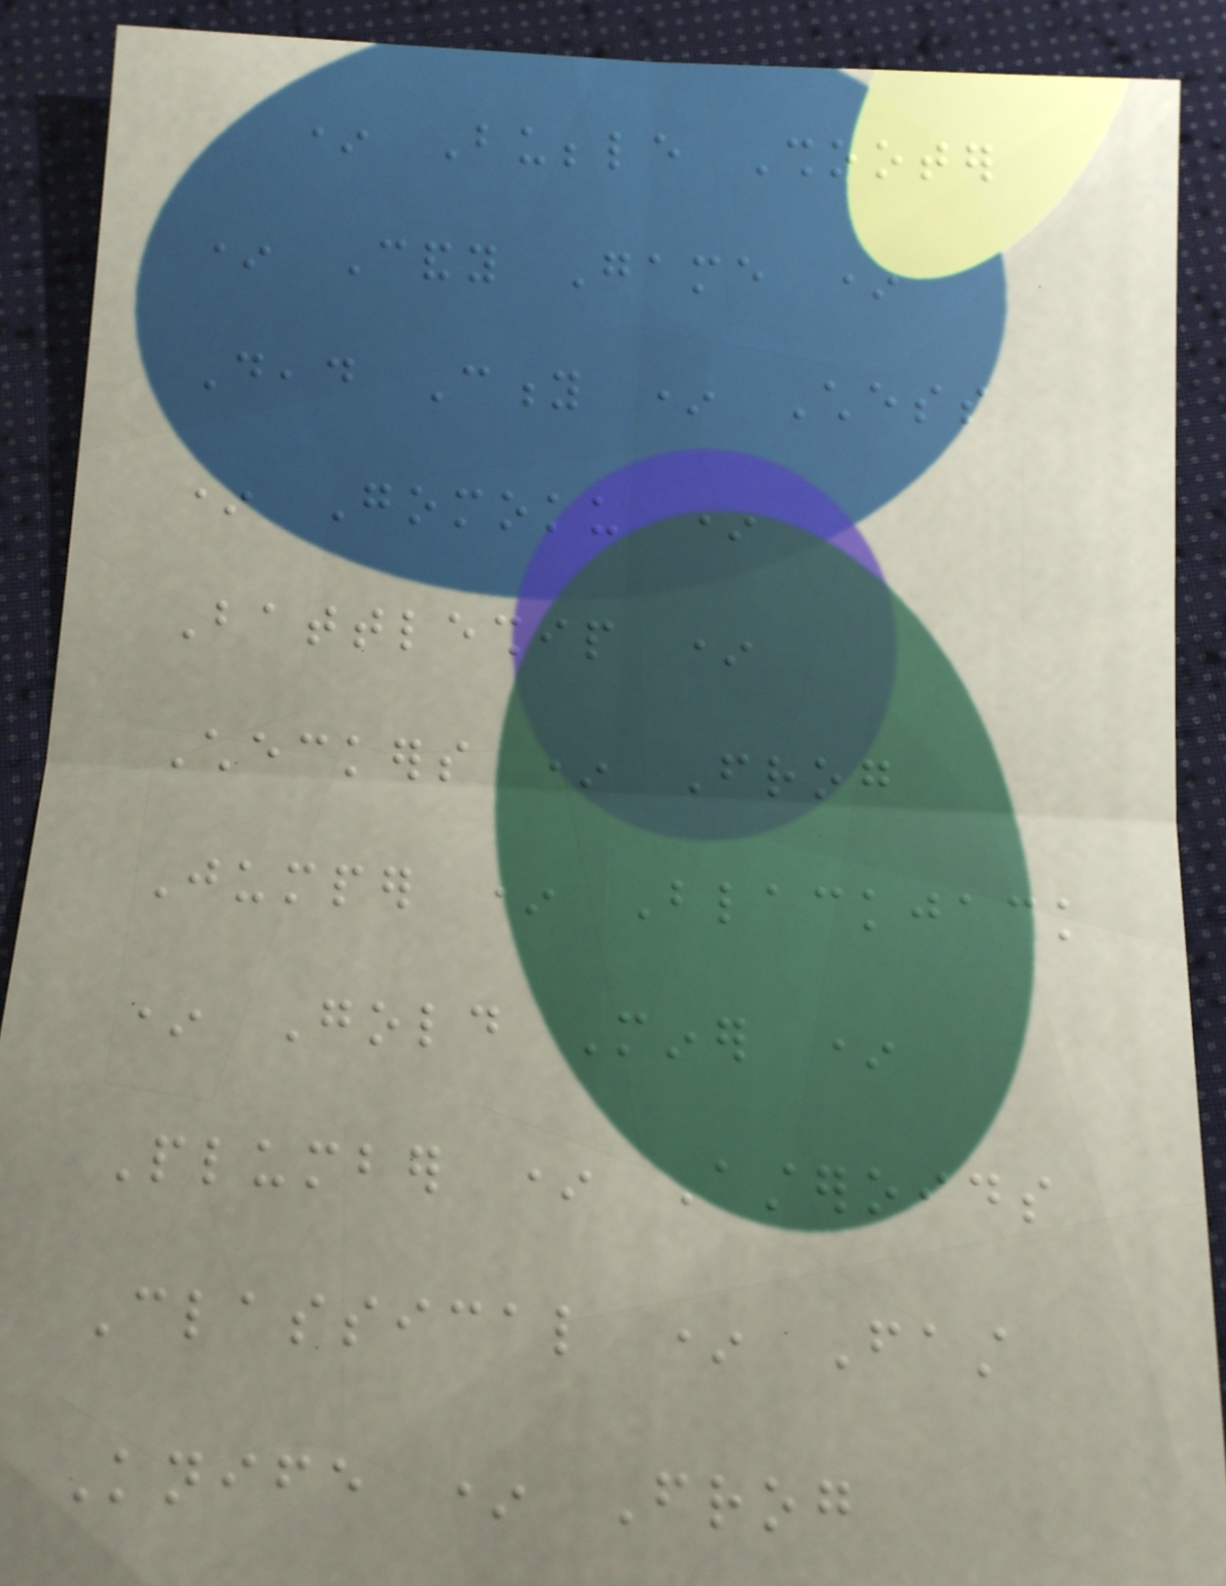* Bubble Shooter
* Candy Game *
Dead City * Chess
* Gomoku *
Battleship *
Checkers * Frog
Jumper * Blackjack
* Gold Miner *
Plumber * Asteroids
Classical * Fast
Knife * Frog
